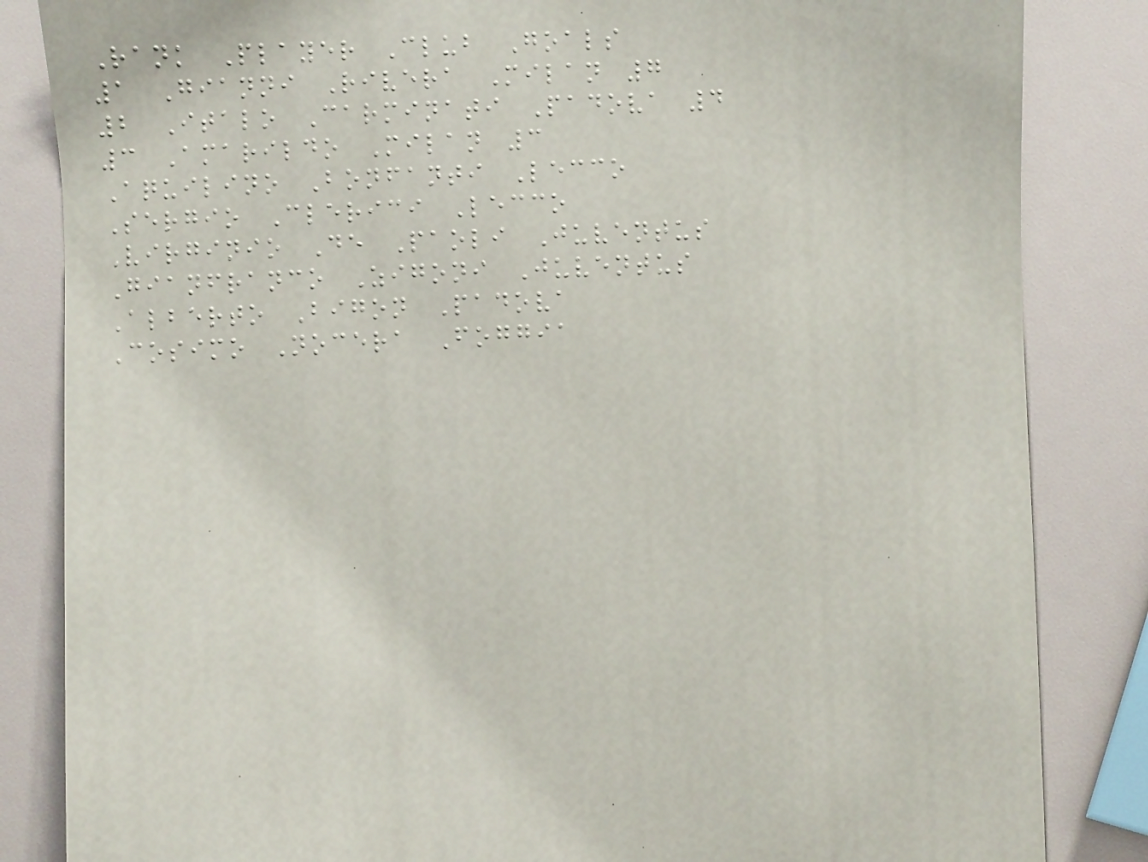Rank Player Club Goals
1 Gianni Rivera Milan 7
2 Italo Carminati Padova 4
3 Amarildo Milan 3
Aquilino Bonfanti Lecco
Sergio Clerici Lecco
Virginio De Paoli Juventus
Gianfranco Zigoni Juventus
Alberto Bigon Padova
Cosimo Nocera Foggia
